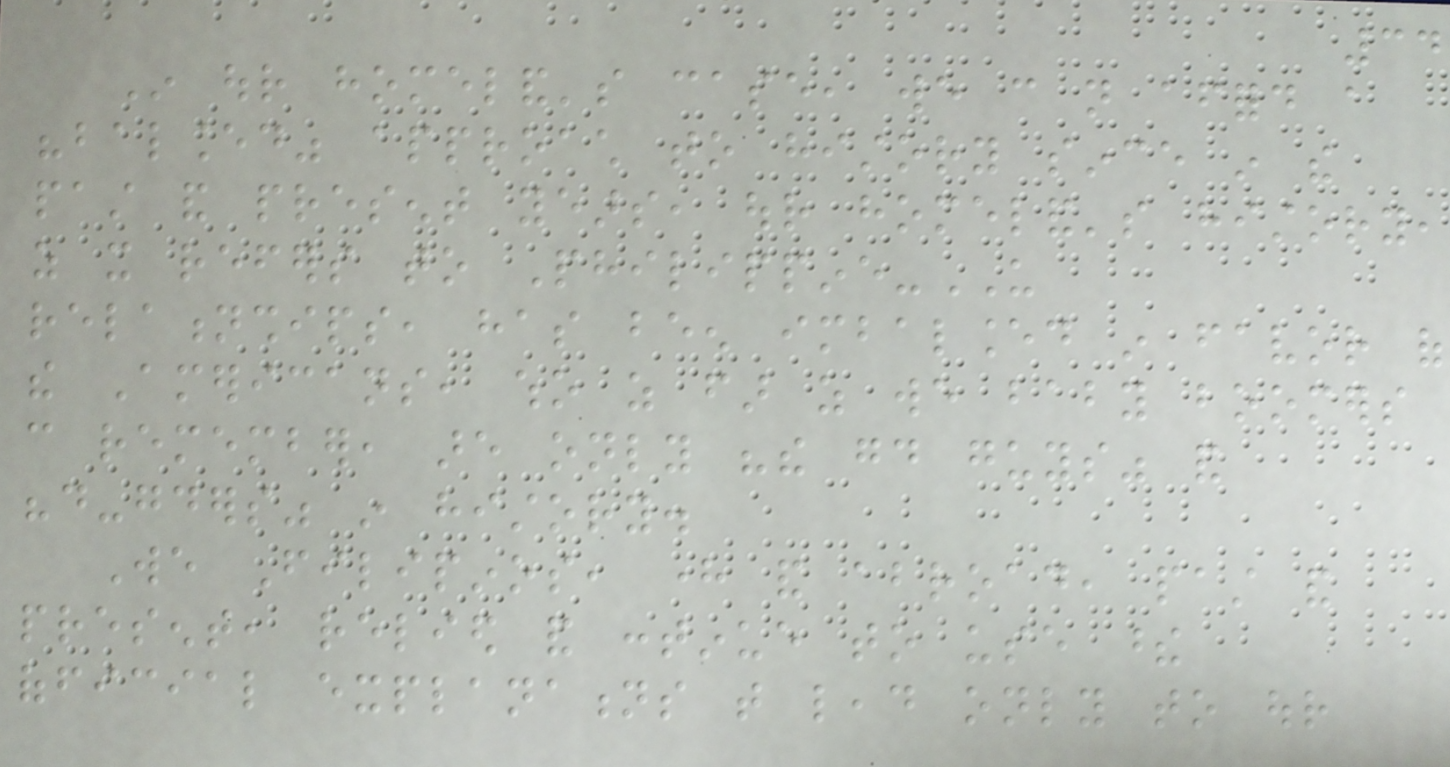34
In our homeland's case, we can not afford a
"balanced" approach to history since in the
past and present years, our homeland's history,
as it refers to Philippine-US
relationships, has been imbalanced in favor of
the Americans, who as far as we baby boomers
can remember, are only "the good guys" and
"do-gooders" in history.
We Filipinos, here and abroad, past and
present, relied and continue to use these
official explanations that lead only to our
